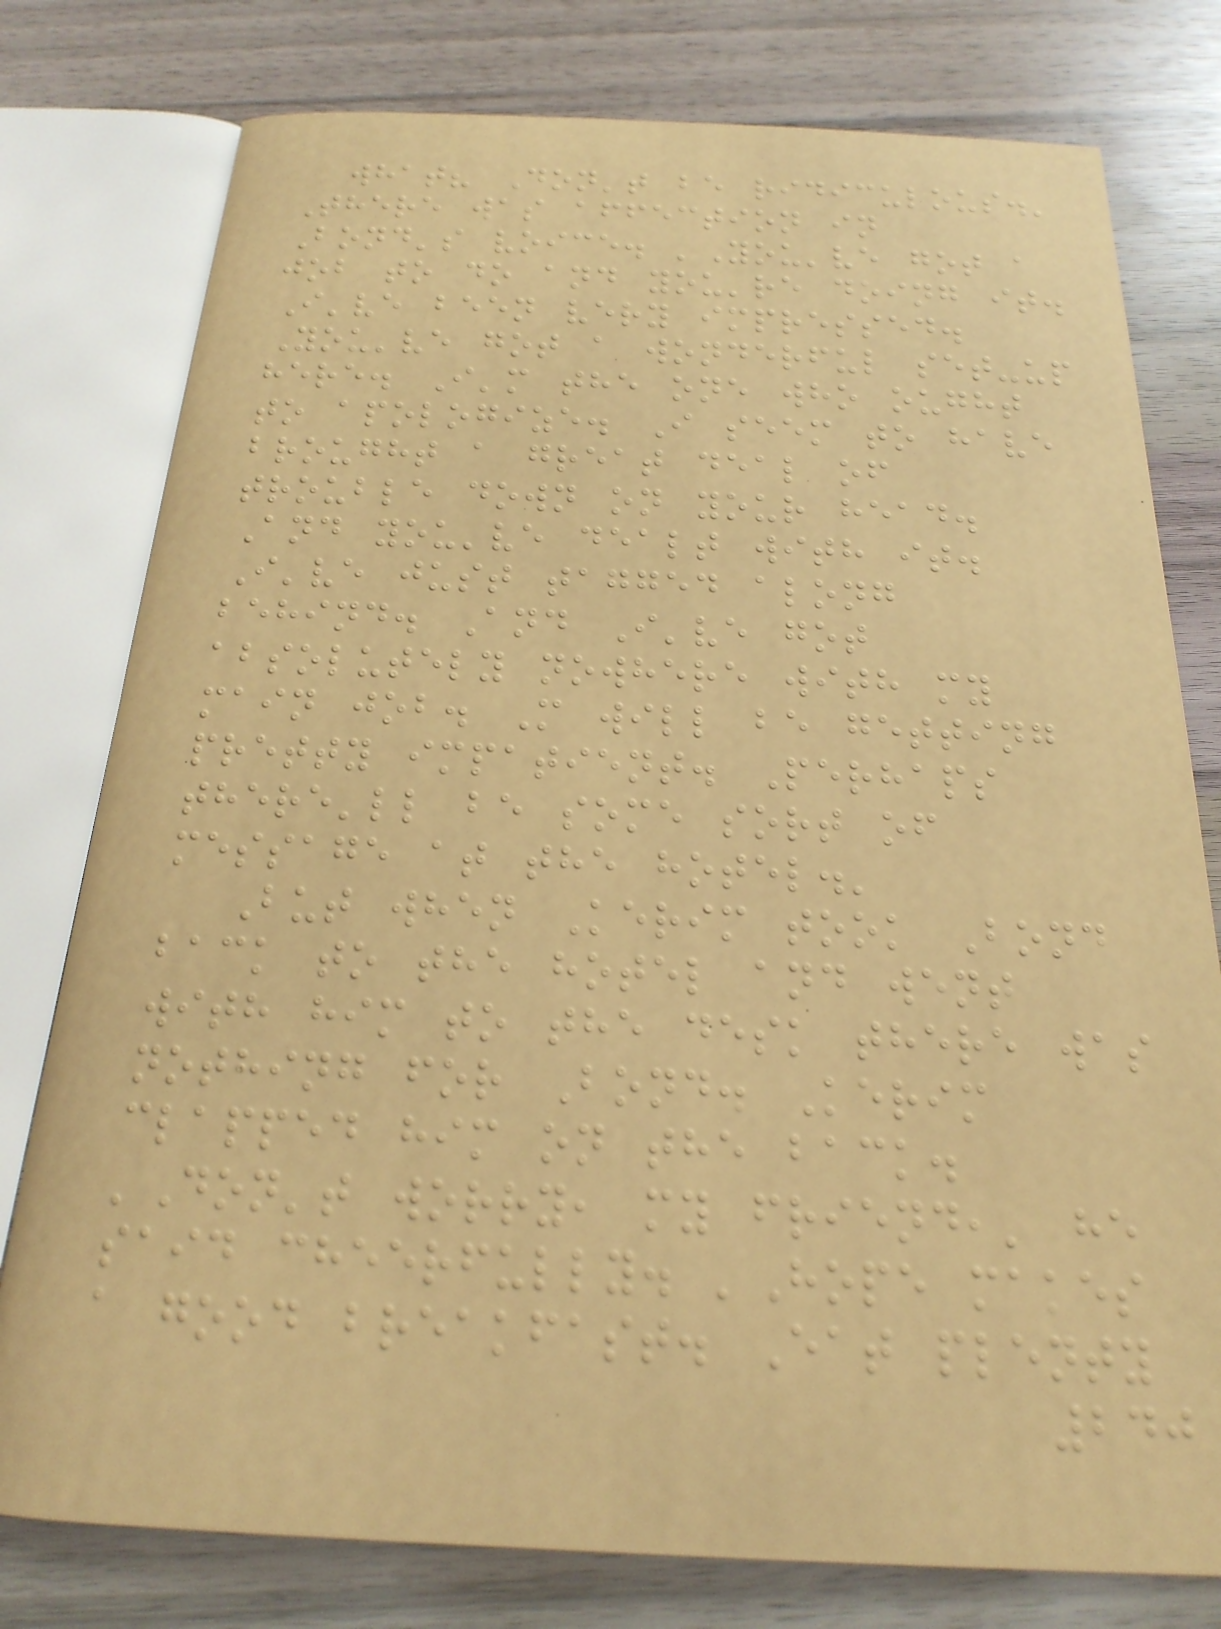what? Don't be ridiculous.'
There was affection in
Bond's voice. 'You've got a
job to do and you're doing it.
I've been very impressed.
You've got a wonderful set-up
here. I'm the one who ought
to apologize. I seem to have
brought a great deal of
trouble down on your head.
And you've dealt with it.
I've just tagged along
behind. And I've got
absolutely nowhere with my
main job. M will be getting
pretty impatient. Perhaps
there'll be some sort of
message at the hotel.'
But when Kerim took Bond
back to the hotel and went
with him to the desk there was
nothing for Bond. Kerim
clapped him on the back.
'Don't worry, my friend,' he
said cheerfully. 'Hope makes
a good breakfast. Eat plenty
240
